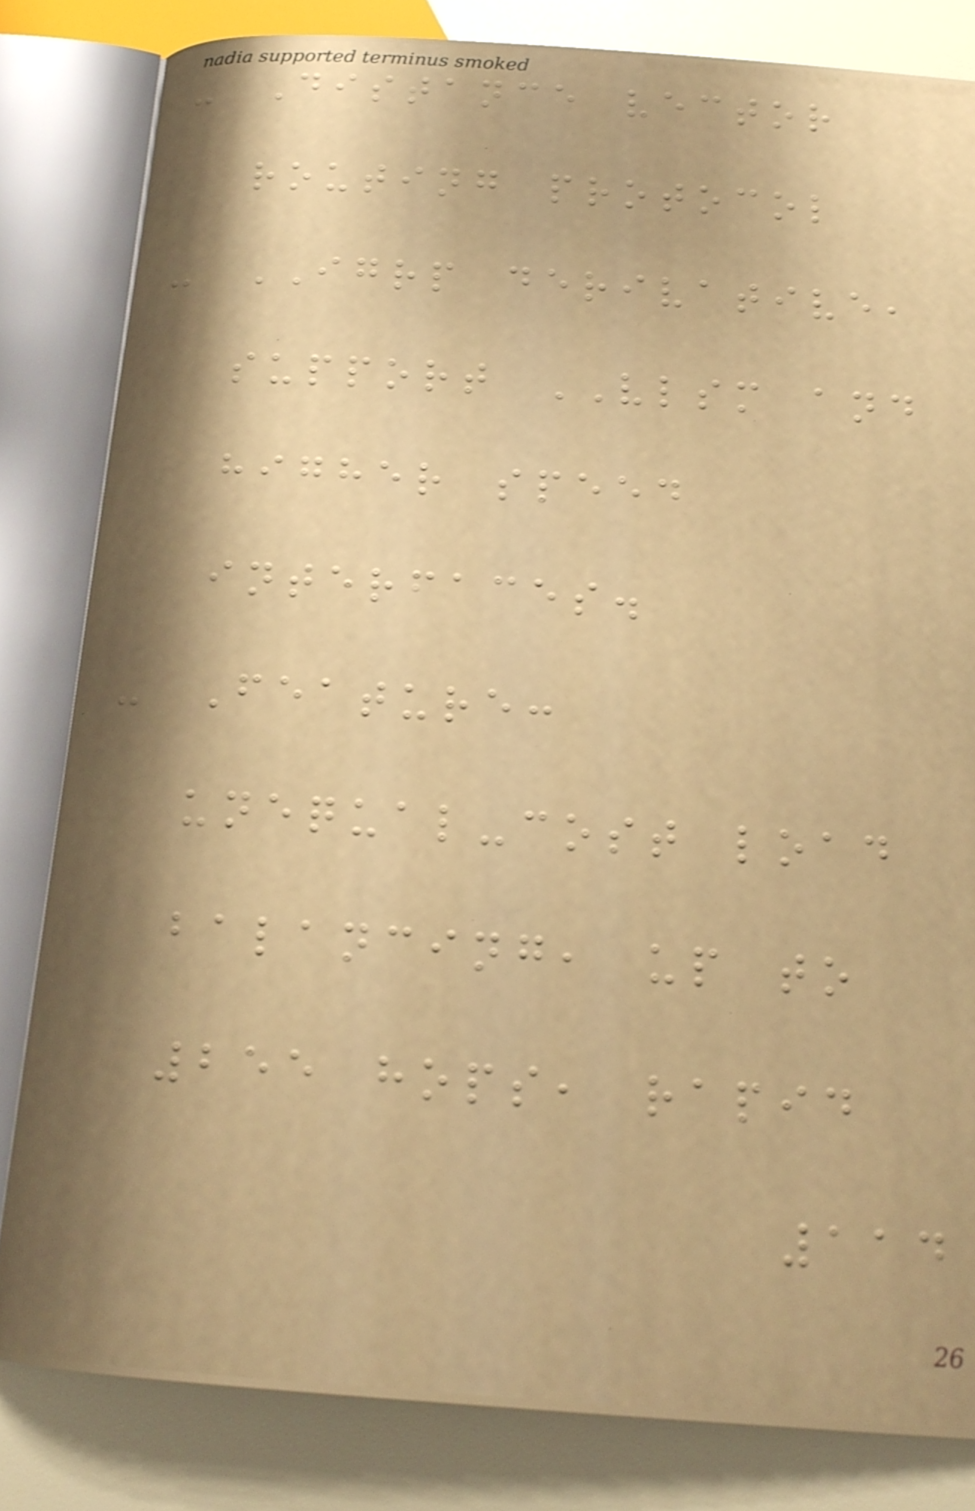- Distance vector
routing protocol
- IGRP derivative,
support VLSM and
higher speed
interfaces.
- Feature:
unequal-cost load
balancing, up to
255 hops, rapid
114
